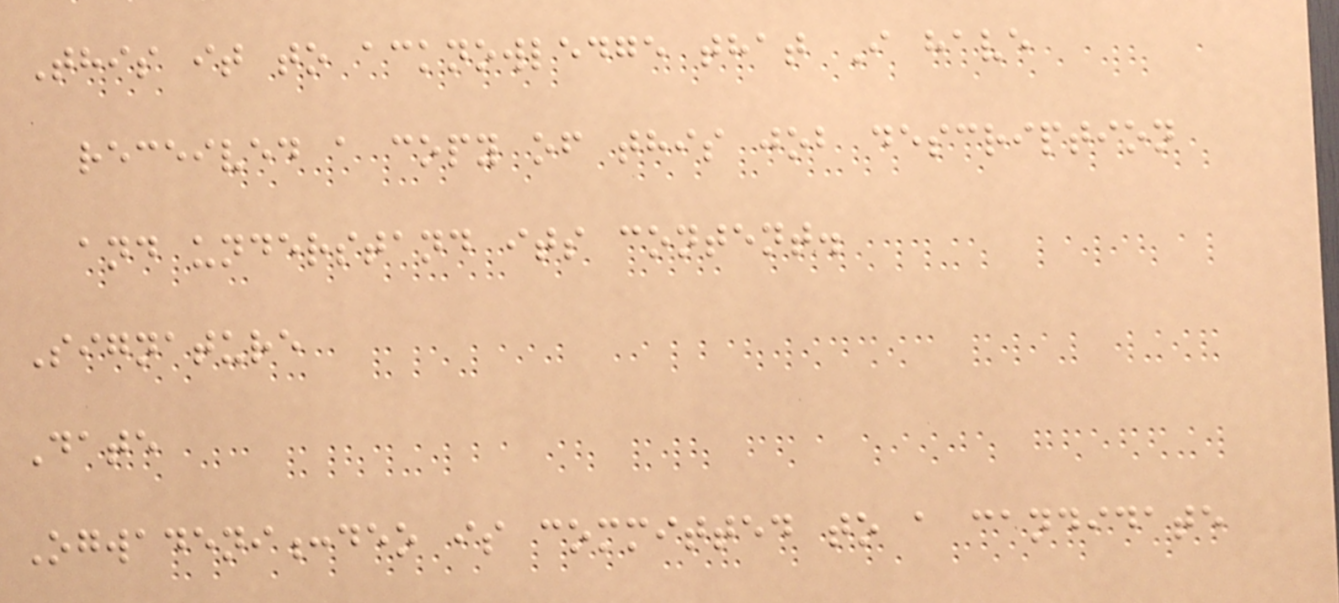This it to acknowledge that I have
received a copy of this job description
and understand its content.
Signature
Date
Ogwadeni:deo is committed to a candidate
